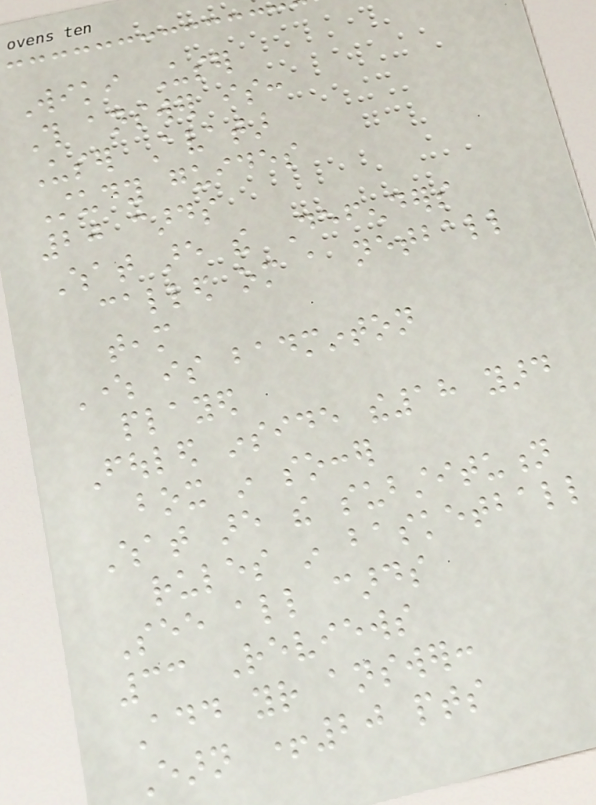Wiki User
This answer is:
User Avatar
Study guides
20 cards
What are the Defenders
called om a netball
team
Where is badminton
played
Fouled inside the18 yard
box in soccer
What are the substitution
rules in basketball
See all cards
33 Reviews
Add your answer:
Earn +20 pts
